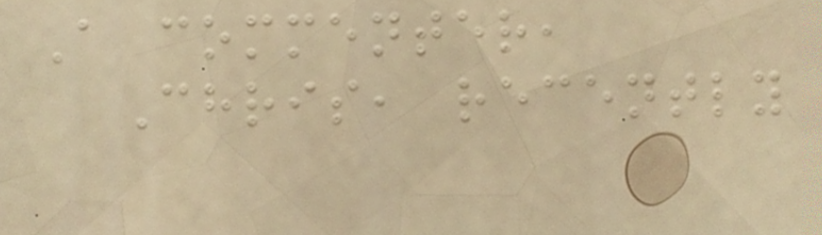A commenter,
Chris, recently
